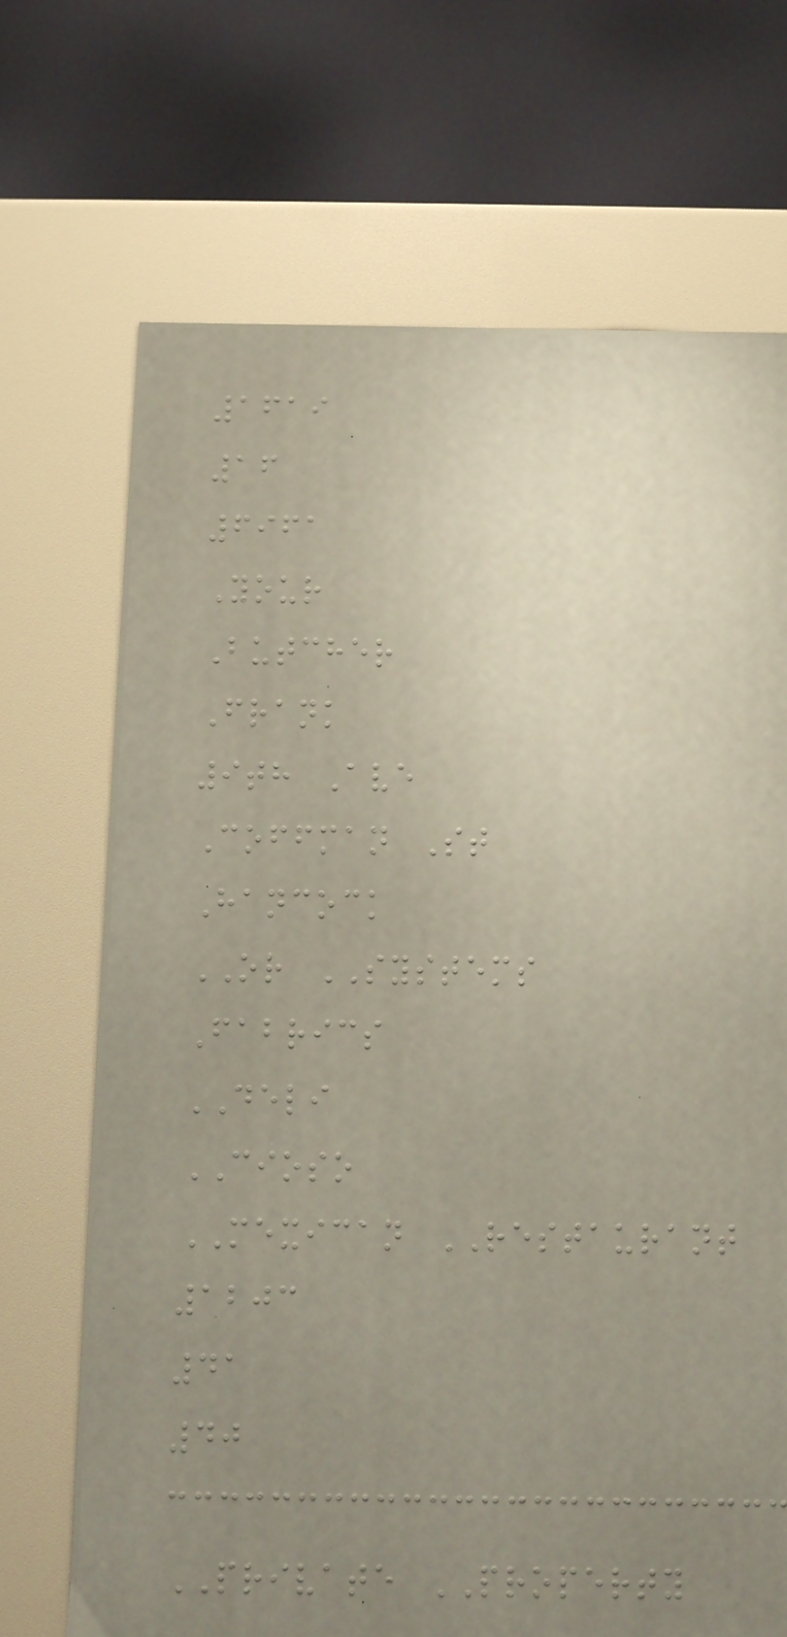1619
16
6961
Your
Butcher
Frank
9th Ave
Coffman St
Hancock
OR SYSTEMS
Fabrics
DELI
CIOSO
MEXICAN RESTAURANT
1203
41
40
PRIVATE PROPERTY
